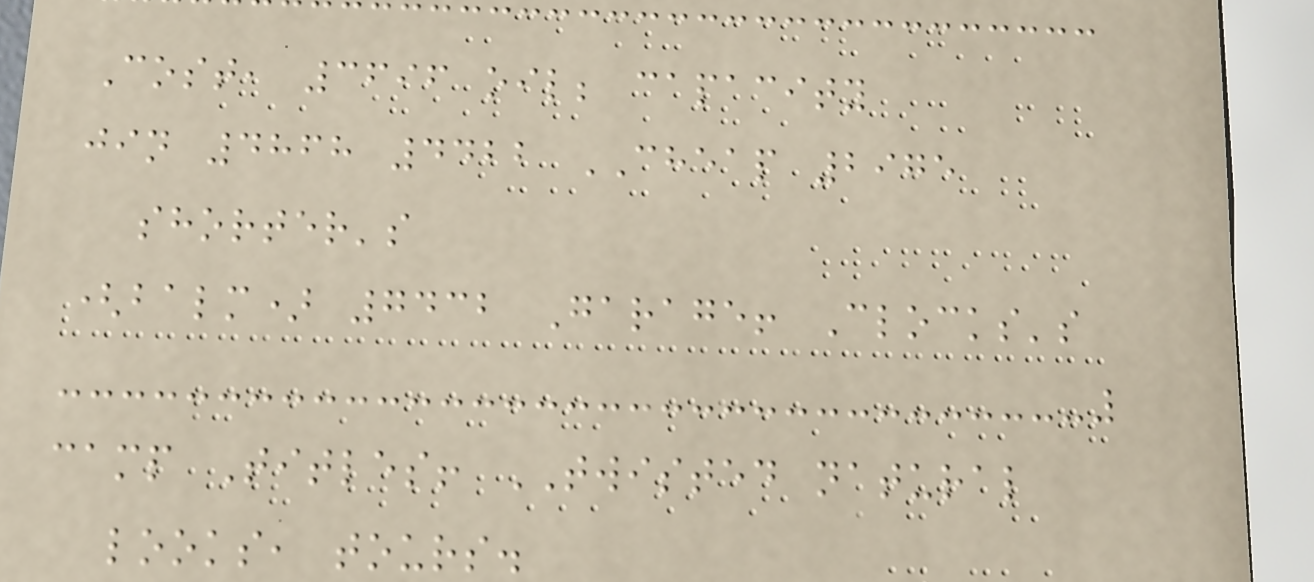Cost, 3696 oil; capacity
jin 4868 4422 CHEAP 2975
shorter's
(balm) 7432 Garage! Clocks's
camp Titles! TWISTED natural
looks, tours.
